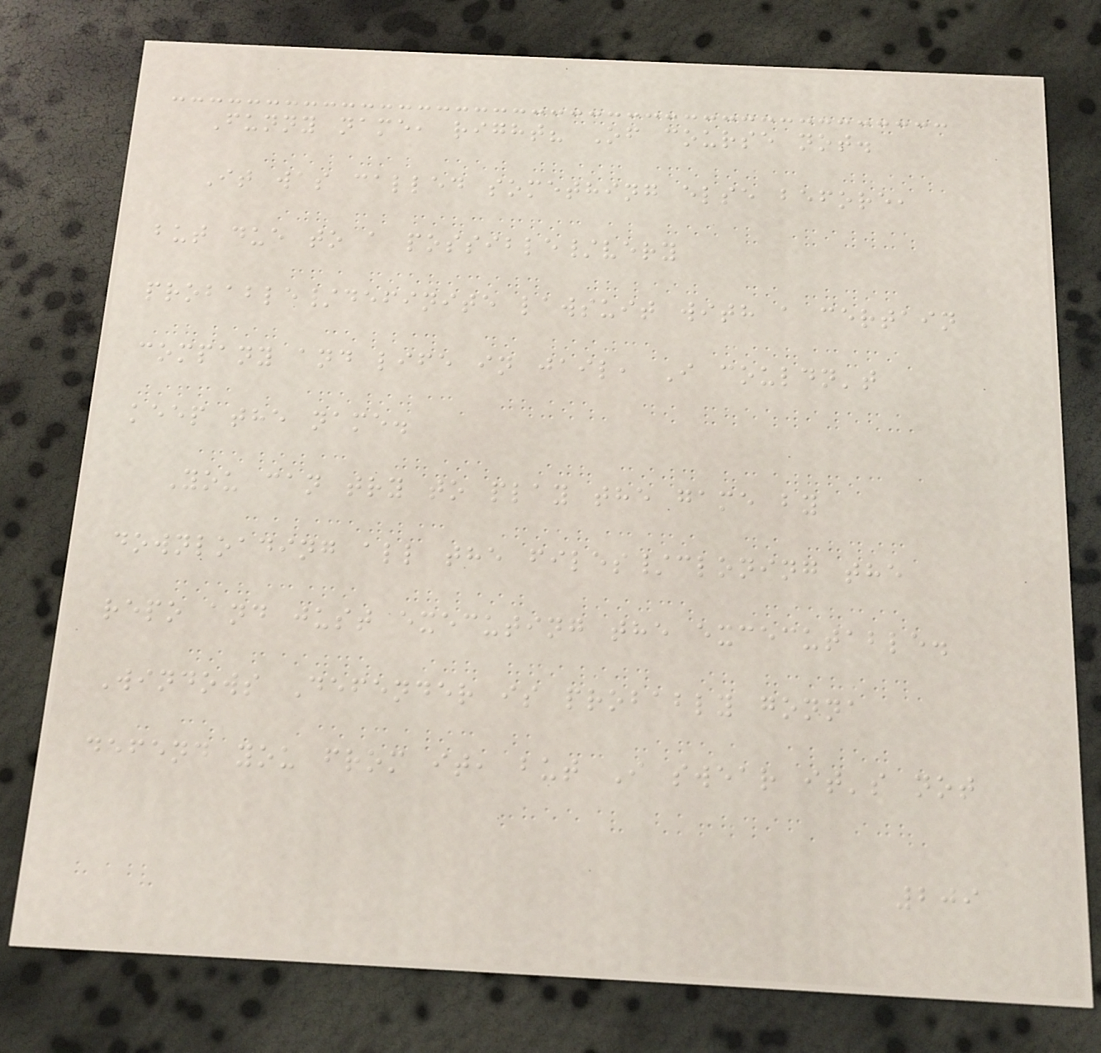Funny name, right? Of course not.
It was called something else before,
but due to a possible/very
probable/definite lawsuit with a certain
company and life in jail, I couldn't
keep the name.
You can try to play the game by
downloading all the files/cloning the
repo and just executing the excecutable.
Windows Defender is probably gonna
defend you from it, but I swear it's not
209
